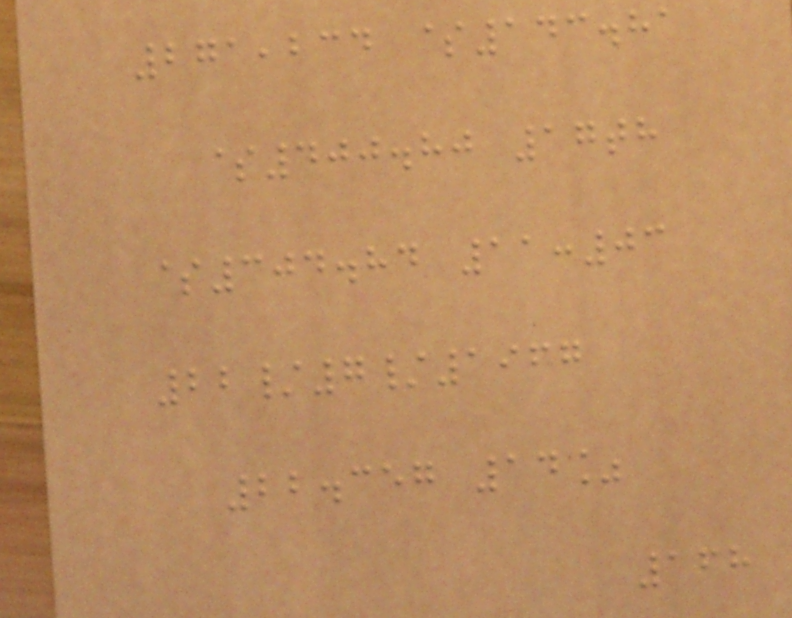271,234 $143.81
$400.80 17th
$304.84 11:03
22/7/1967
22.357 14%
168
